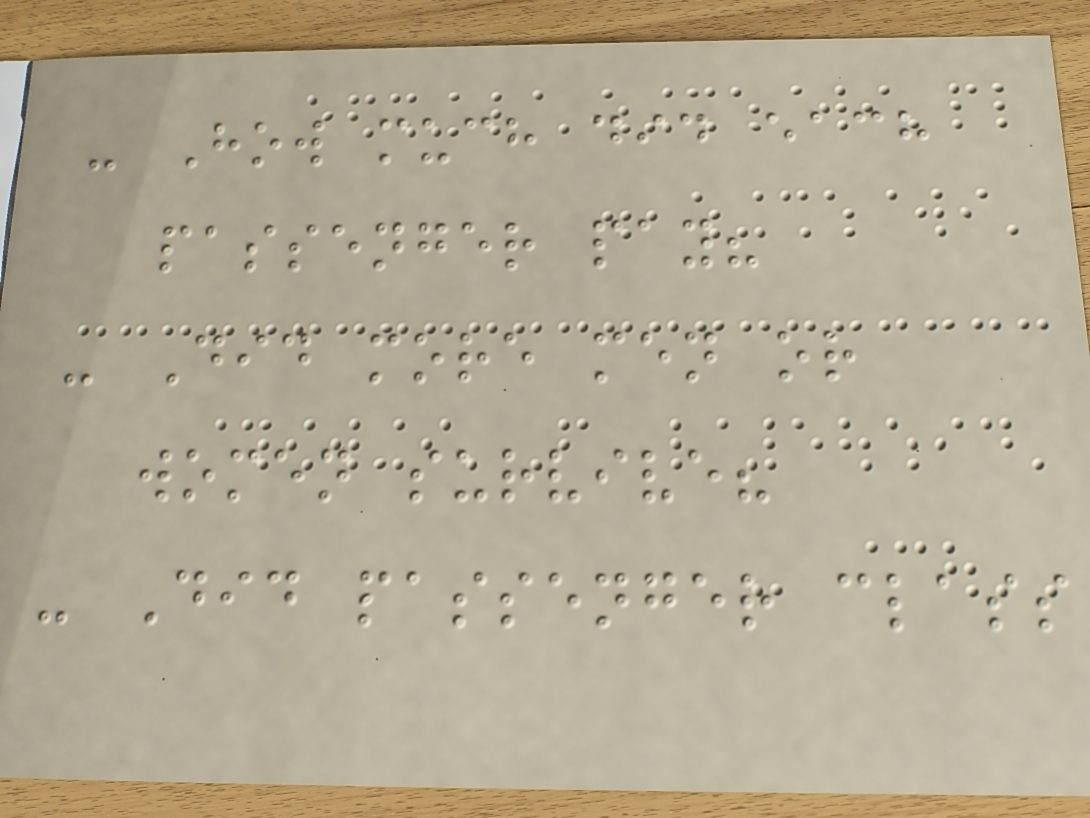- How much did each
passenger pay?
- Did more men or
women survive?
- Did passenger class
